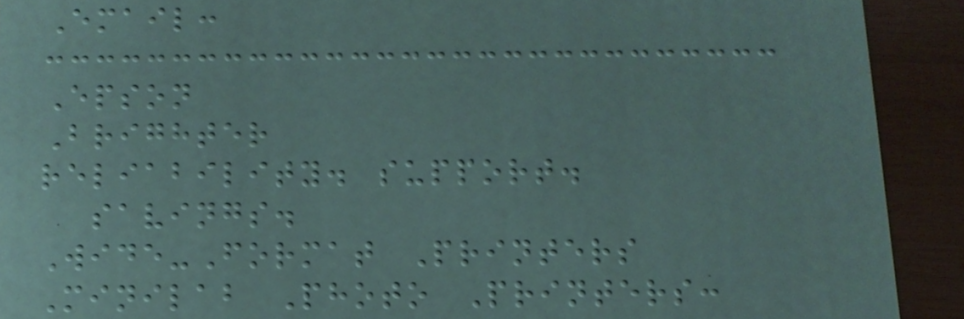Email:
Epson
Brighter
reliability. support.
savings.
Wide-Format Printers
Minilab Photo Printers:
